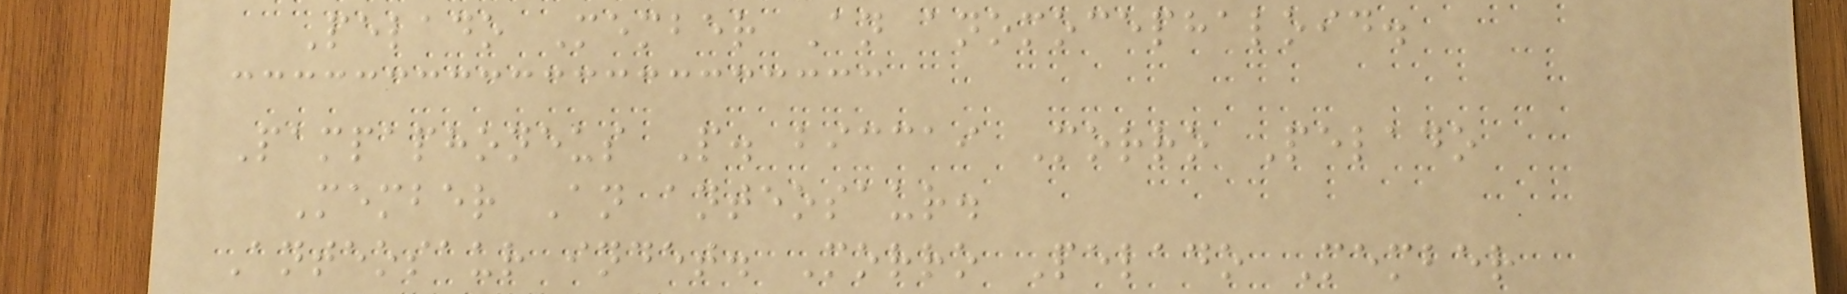Pelado Member An anomocephaloid.
Pampaphoneus P. biccai Morro Pelado
Member An anteosaur.
Anteosaur indet. Morro Pelado Member
